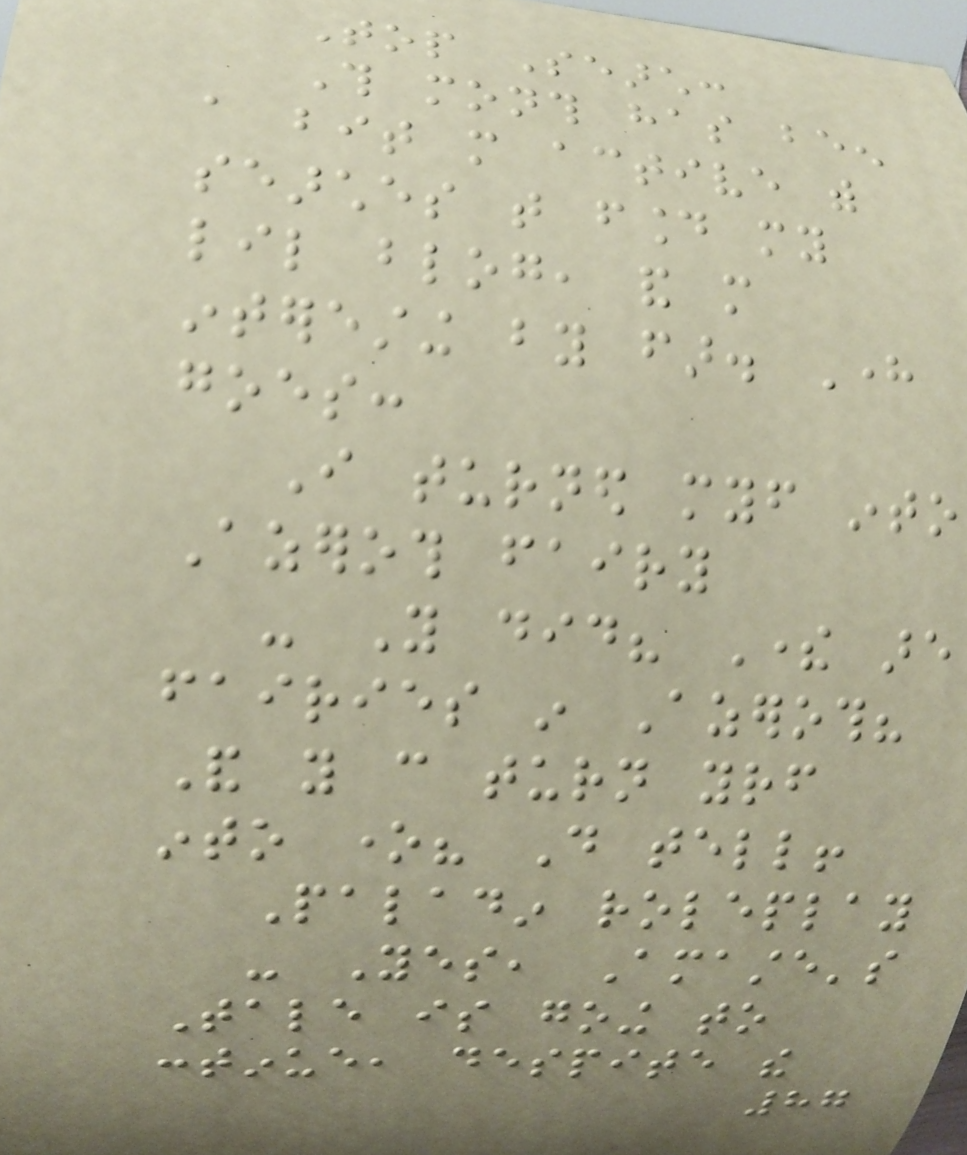Top Search:
This month has been
a bit more active with
searches that found my
lil blog, and more
interesting by far. Here
goes:
I turned myself into
Azeroth fairy
- You did? There are
fairies in Azeroth?
And you can turn yourself
into one? Do tell!
Paladin roleplay
- Yes, Amaste's
Tale is going to
continue, despite the
87
